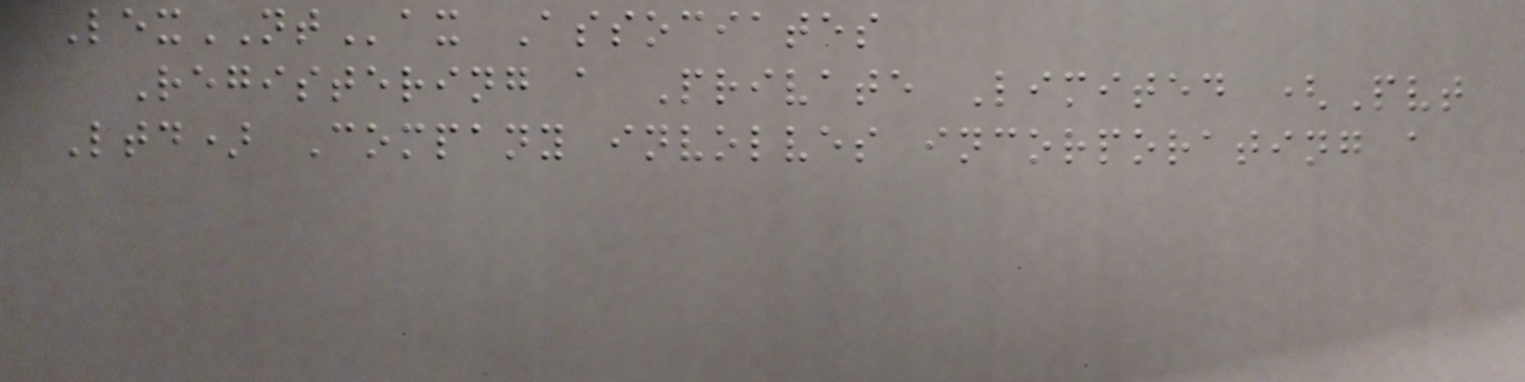LexNTax Associates
Registering a Private Limited (Pvt
Ltd) Company involves incorporating a
